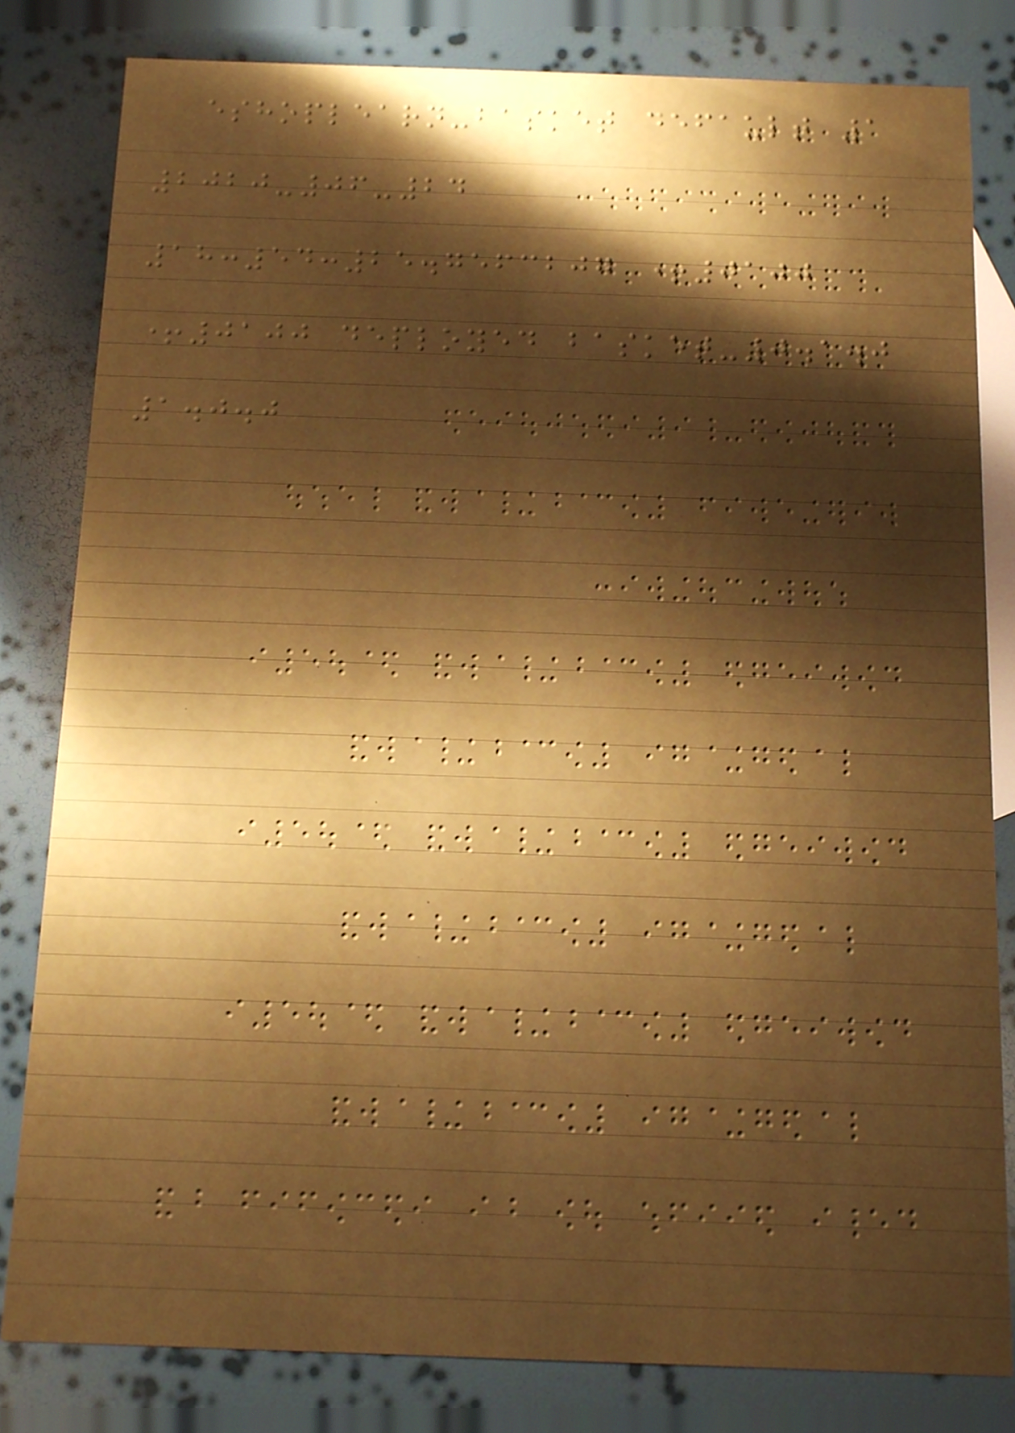eshoplearn-basket default 1
2020-06-24
18:54:25.7563207 +0100
+0100 deployed basket-0.1.0
1.0.0
